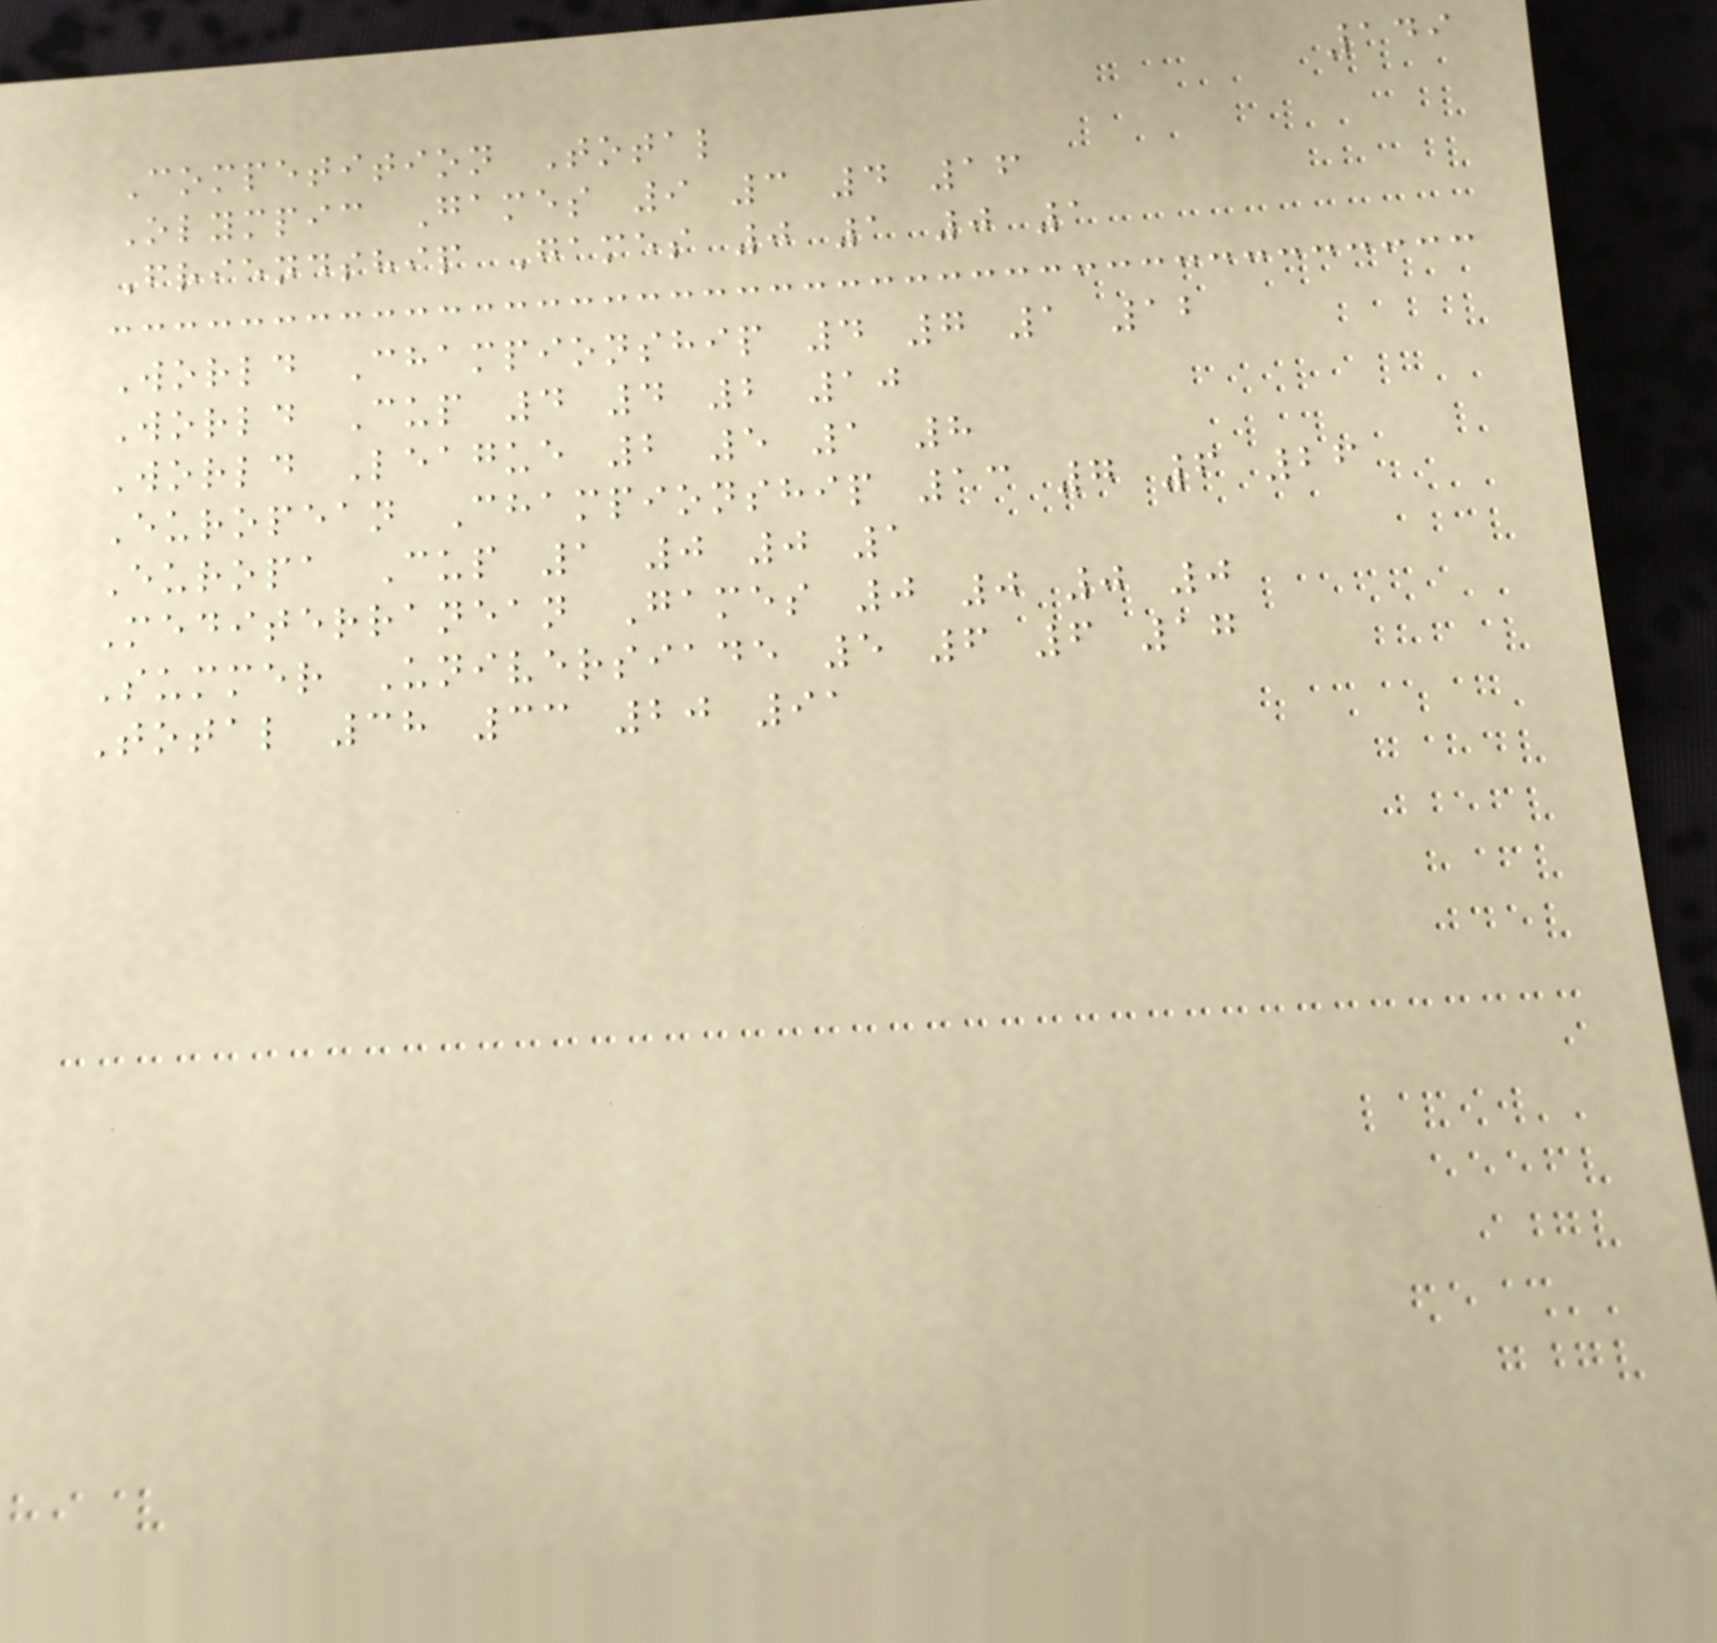149
Competition Total
Olympic Games 9 3 4 16
Friendship Games 0 1 0 1
World Championship 4 7 1 12
World Cup 4 4 2 10
World League 2 5 1 8
European Championship 13 7 6 26
Europa Cup 1 0 0 1
Mediterranean Games 0 0 0 0
Summer Universiade 5 6 6 17
Total 38 33 20 91
